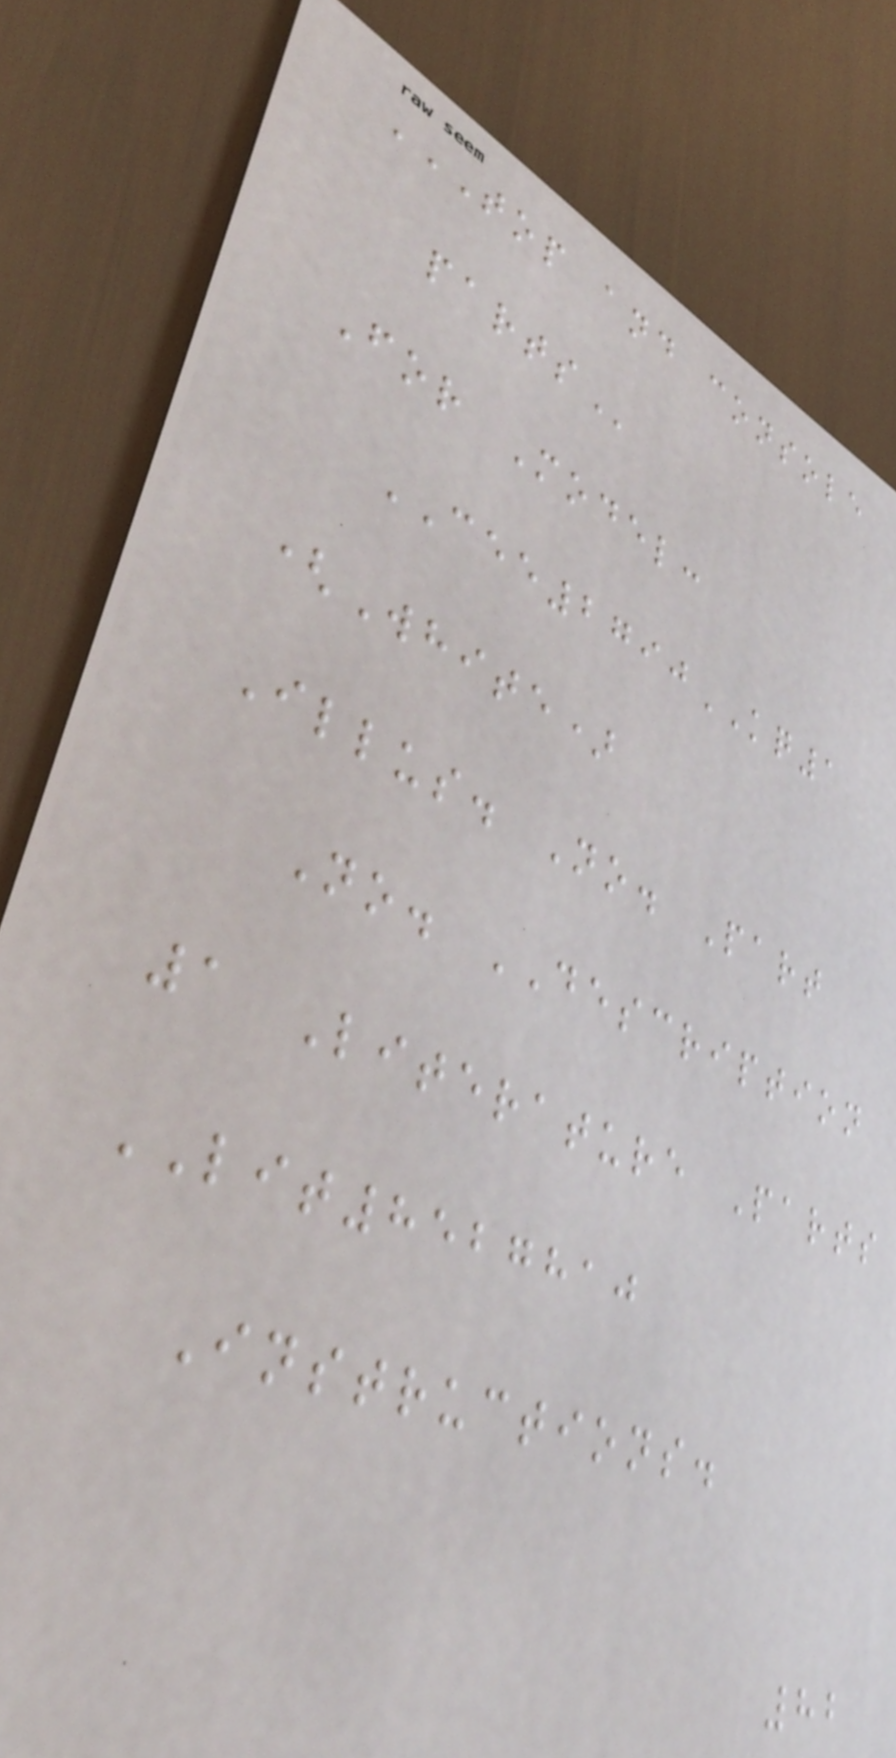TOP AND CONSOLE
PARTS
For Model:
CEE2790KQ1
(White)
Illus. No. Part
No. DESCRIPTION
1 Literature Parts
LIT8527810
Instructions.
82
